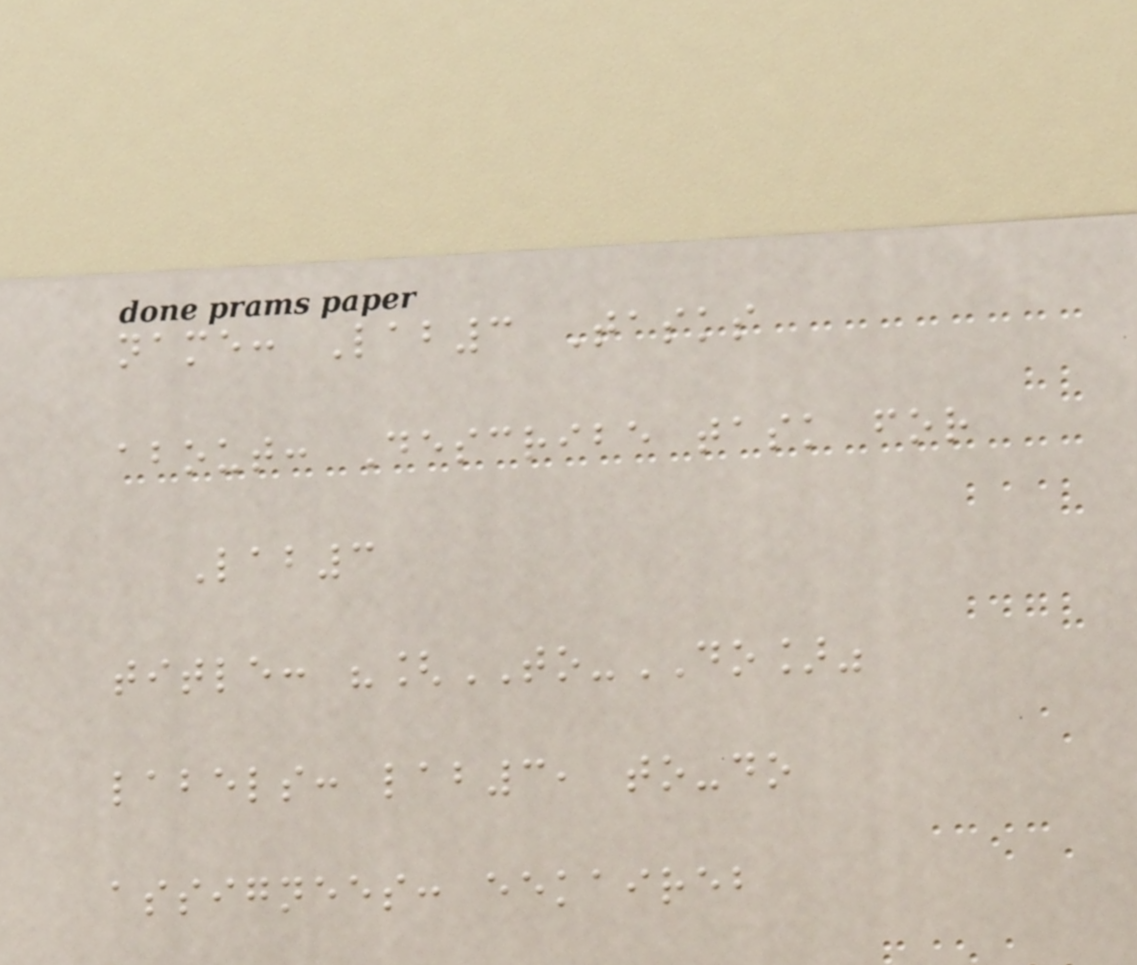name: Lab3 Tasks
about: Describe task for
Lab3
title: "[TO-DO]"
labels: lab3, to-do
assignees: eekaireb
